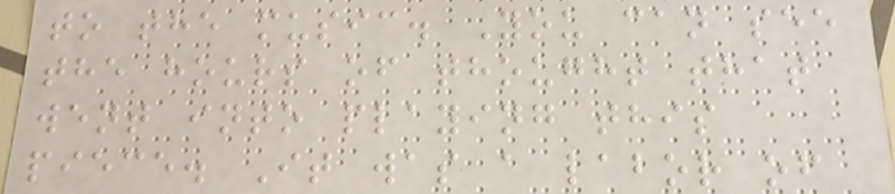to the music. You can see
the hours of thought that
went into playing this
piece. It was a labor of
